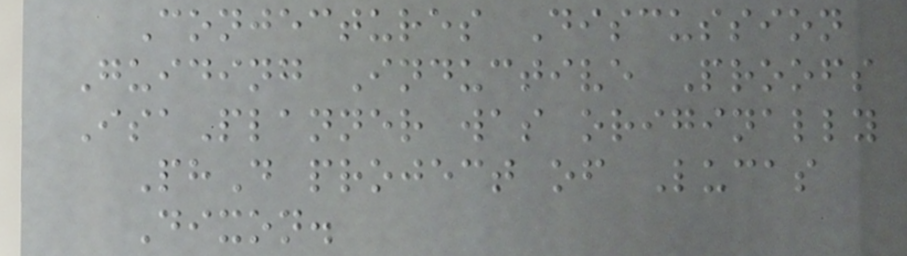Conjectures Discussion
Guiding Inductive Proofs
IsaPlanner was originally
PhD project of Lucas
Dixon.
